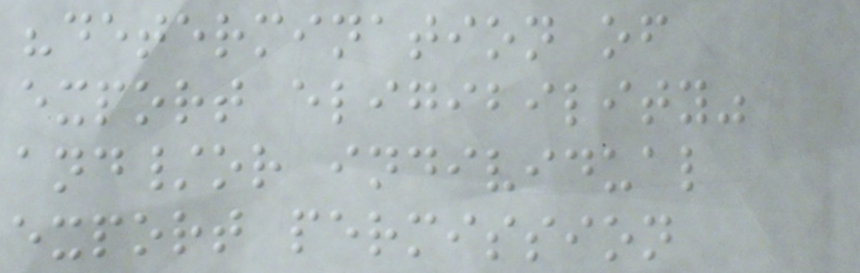"determination of
export eligibility"
and/or individual
export permission
